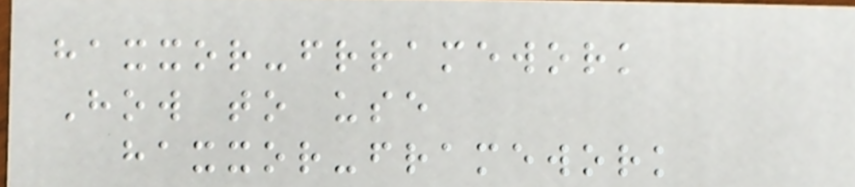haxxor-frramework
How to use
haxxor-framework
